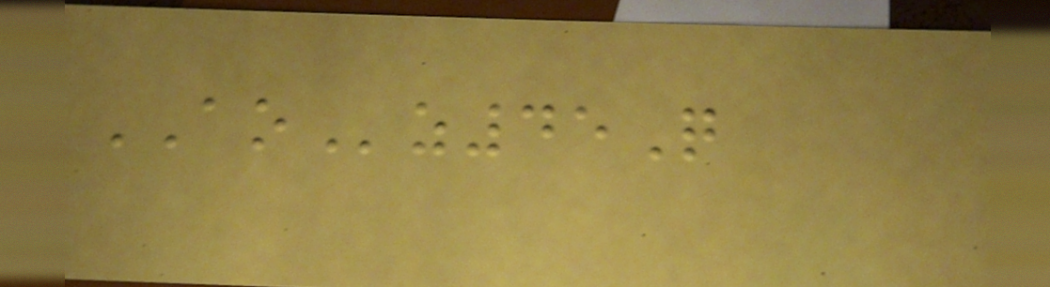AOz45Q
